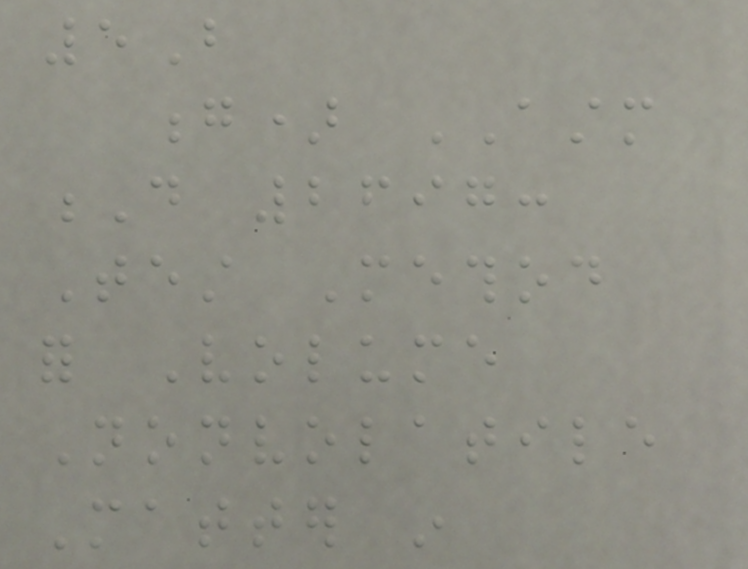5B
g) ASTM
D 2697:
Test Method
for Volume
Nonvolatile
Matter in
